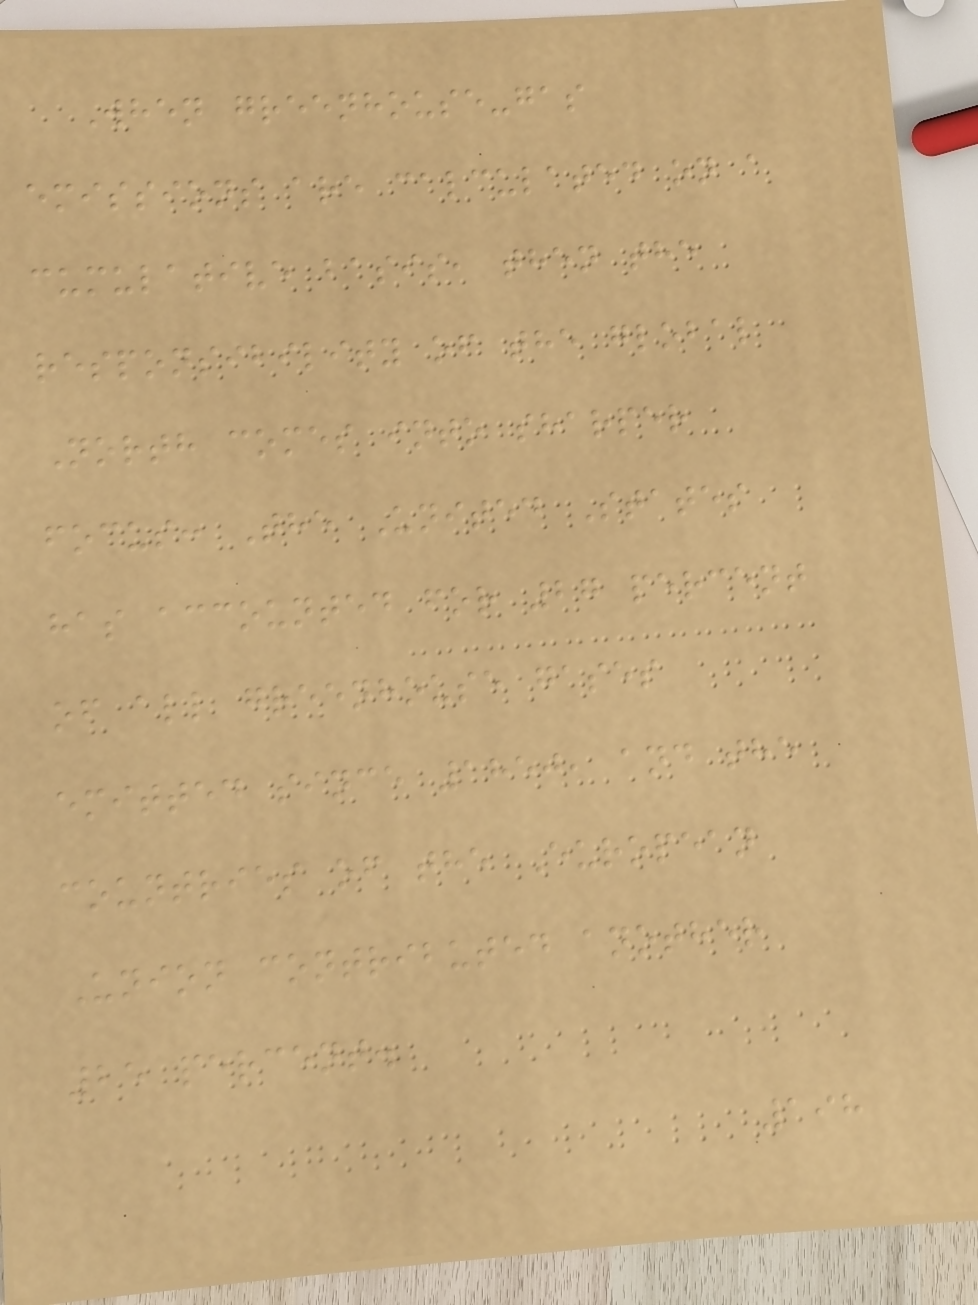When greenhouse-gas
emissions are calculated on a
cumulative basis, then the
responsibility of the global
North comes into sharper
focus: The United States
has accounted for 27 percent
of all greenhouse gases
emitted since 1850, and the
countries of the European
Union contributed another
25 percent.
198
